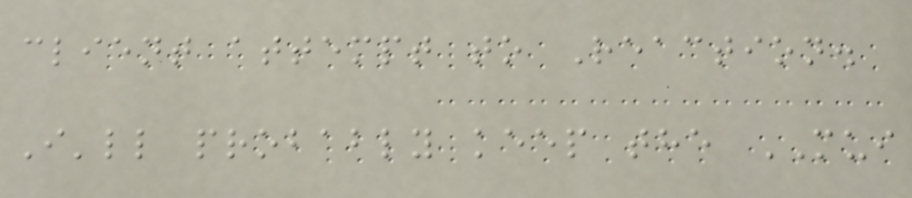client attempt to Reaction.
I'll probably keep the MUI
